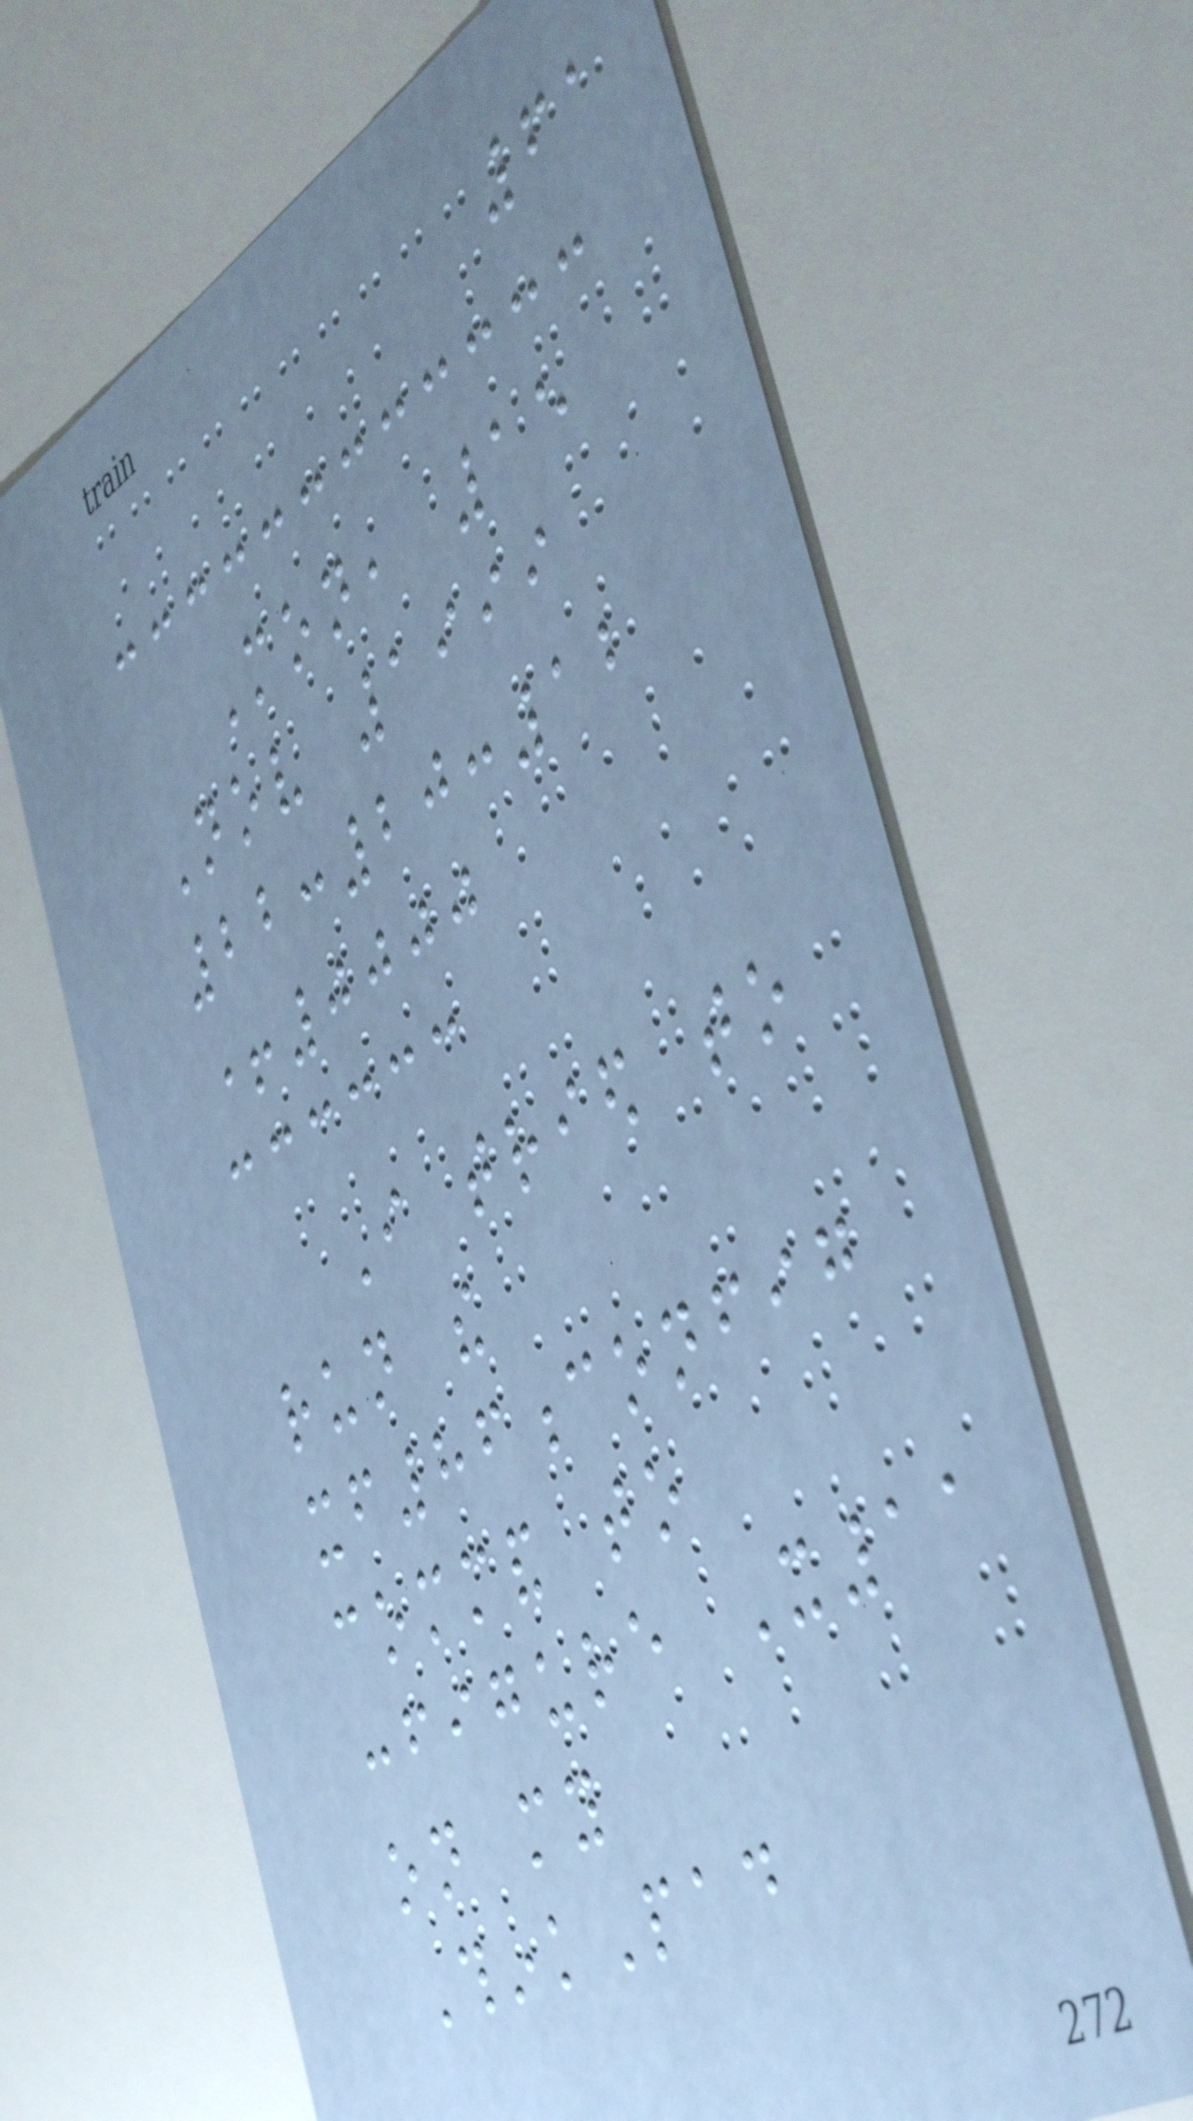61
Mon, 15
Nov 1999
22:20:12
+0000
I tried to
run the
xf86config
command to
configure X11
on my
ThinkPad
